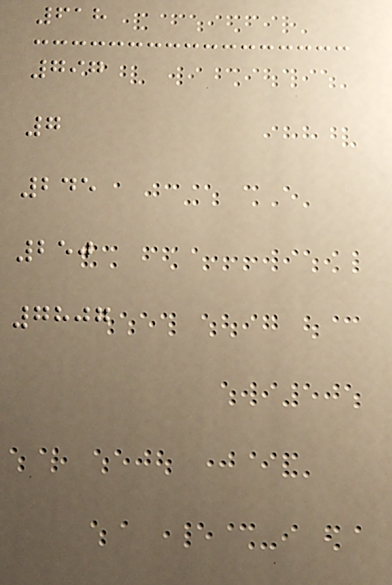618
797
7
245
250
7807
